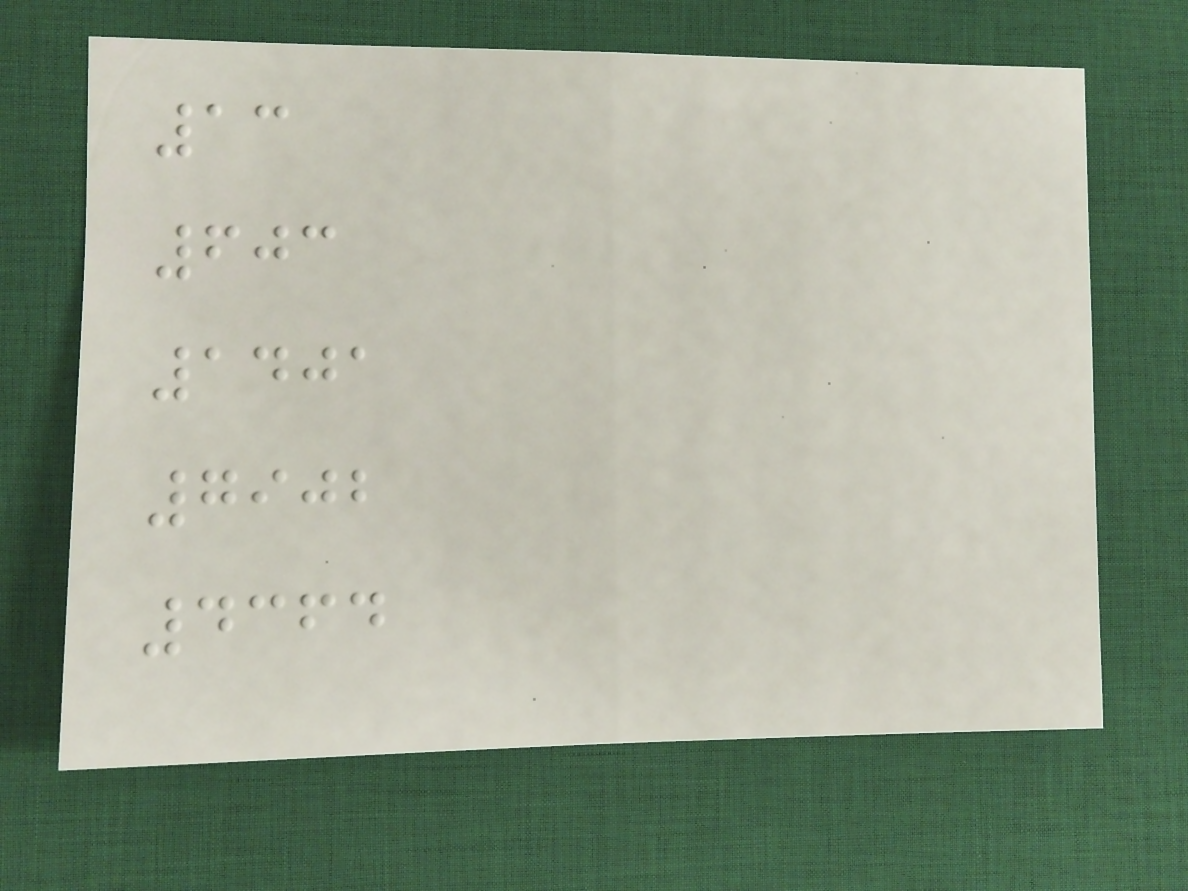13
603
1401
7902
4364
